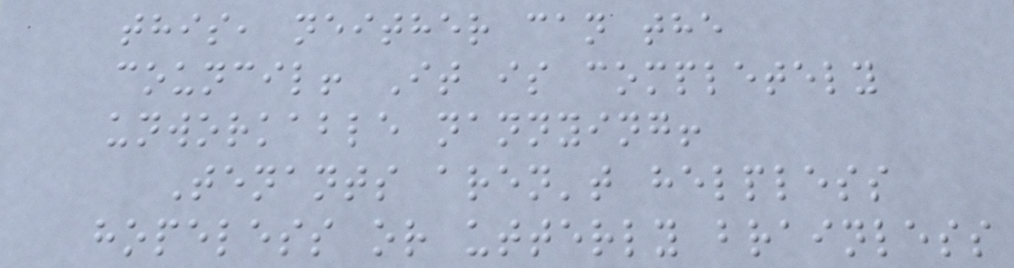this, neither can the
council! It is completely
unworkable nannying!
Tenants aren't helpless
hopeless or utterly brainless
